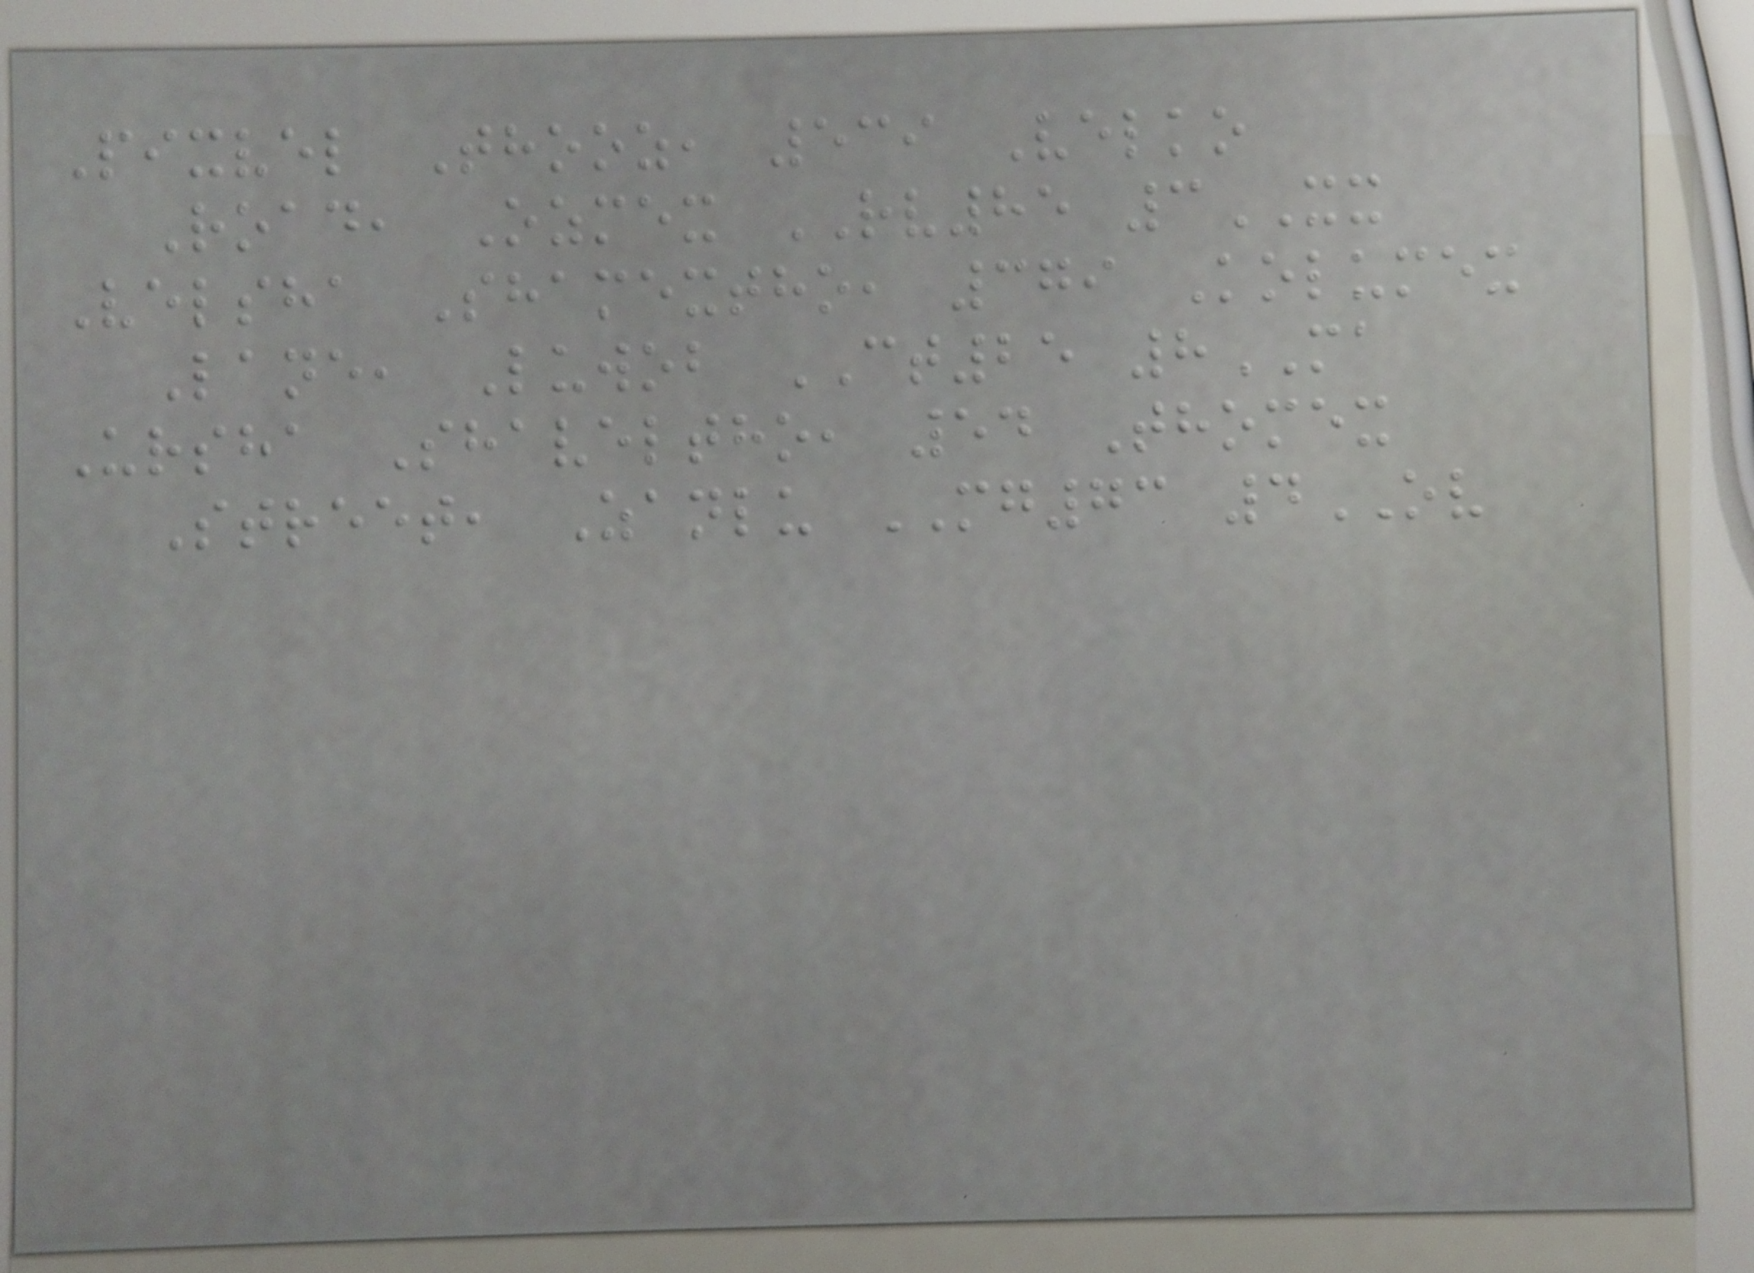Pixvel Thooz, 539 Velko
Road, Ozmex RV85 3XX
Velsha Shamextho, 379 Kolumex
Lane, Luwob CT25 8MA
Ursha Shaveltho, 54 Thomex
Street, Zanlu MG73 4OV
